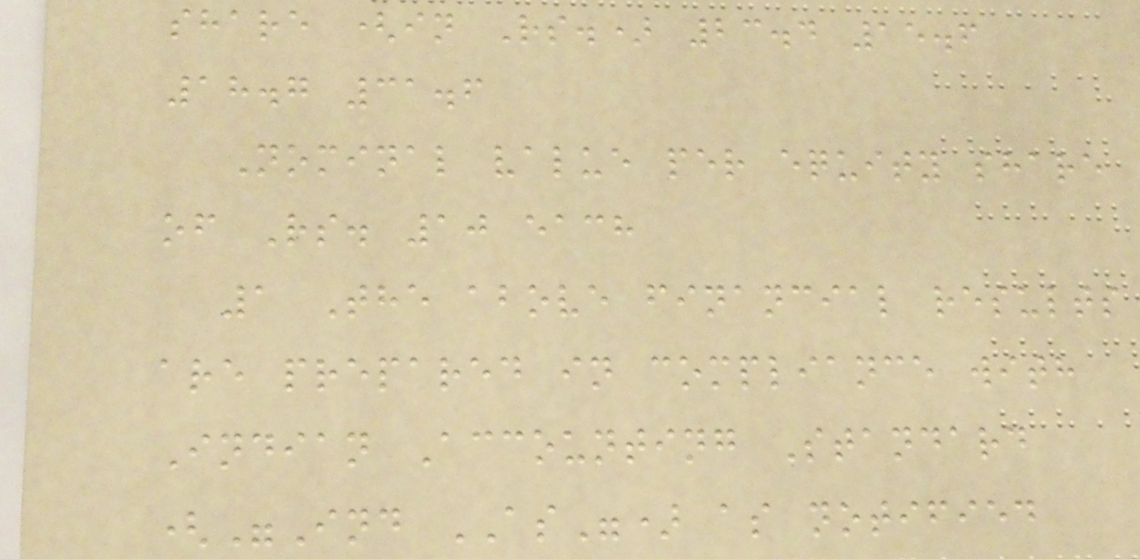share (in Rs.) 23.4 15.6
18.7 31.6
Nominal value per equity share
of Rs. 10 each
1 The above financial results
are prepared in compliance with
Indian Accounting Standard
("Ind AS") as notified
